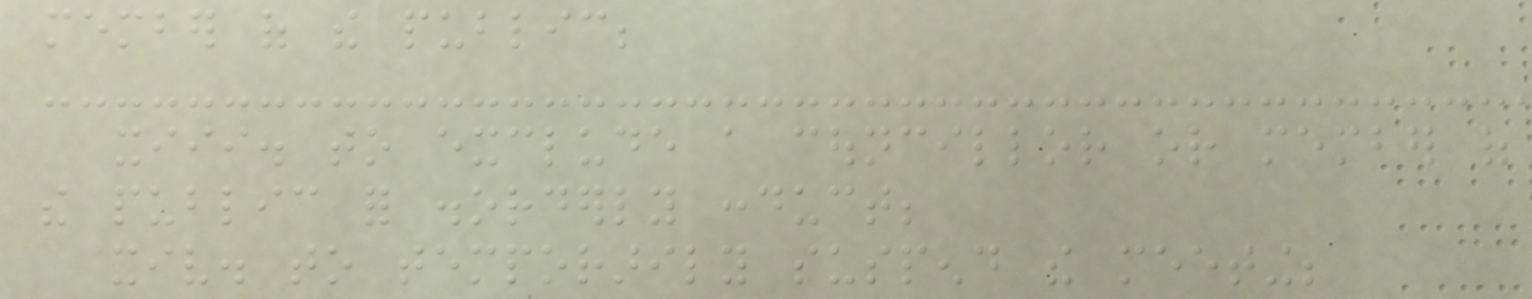member of the public;
xiii. to exclude a councillor or member of
the public for disorderly conduct;
xiv. to temporarily suspend the meeting;
